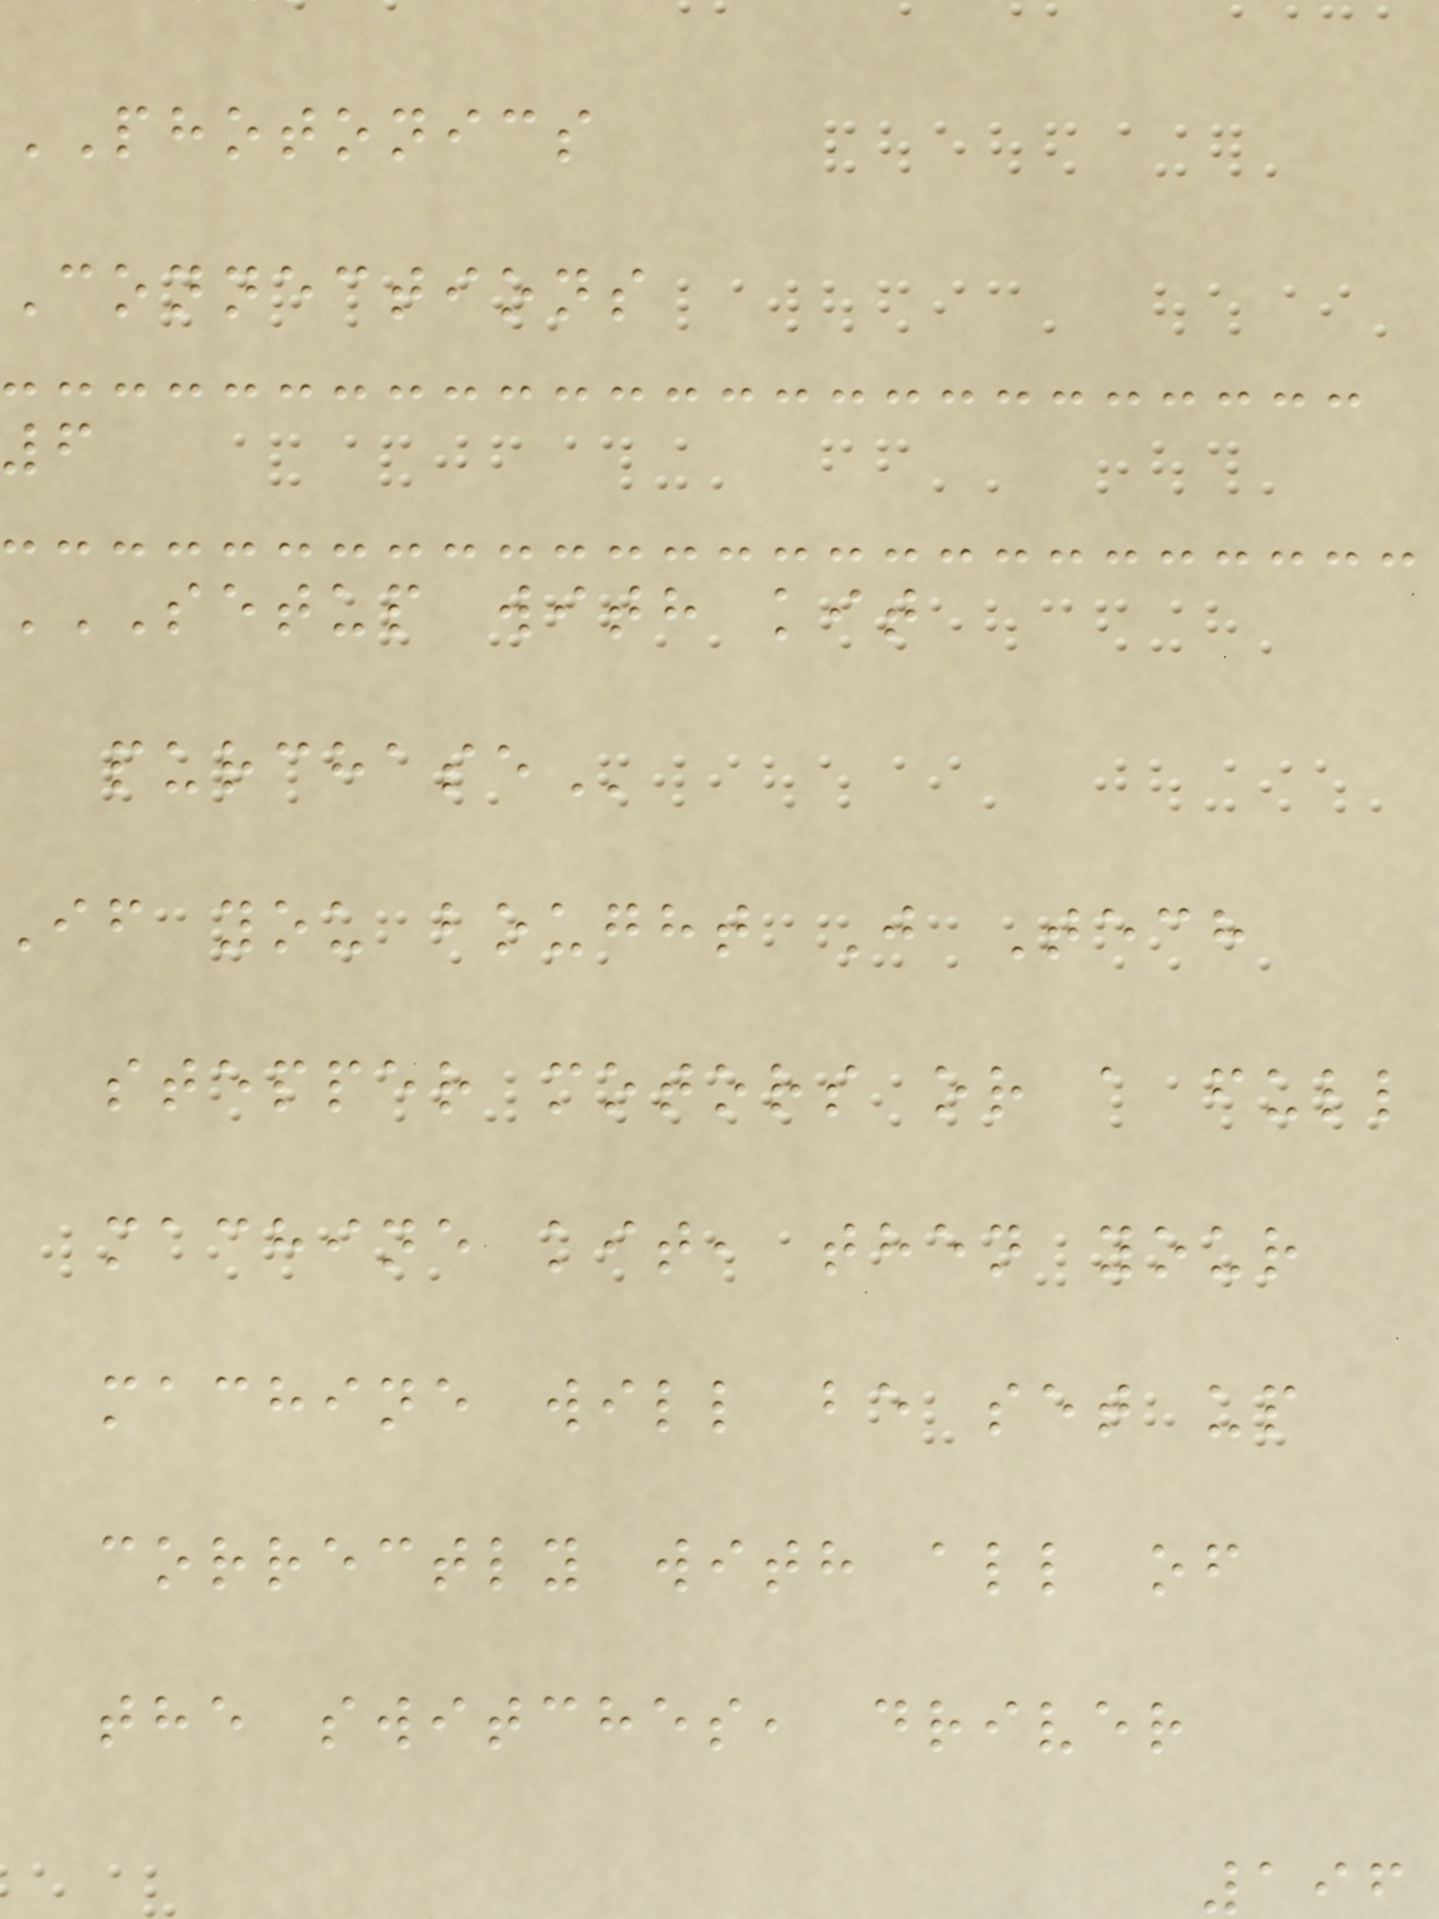PHOTONICS
Connections
6
SETUP with kit
if you bought J Tech
stepper motors or a full
machine kit, then your
machine will be set up
correctly with all of
the switches, driver
196
